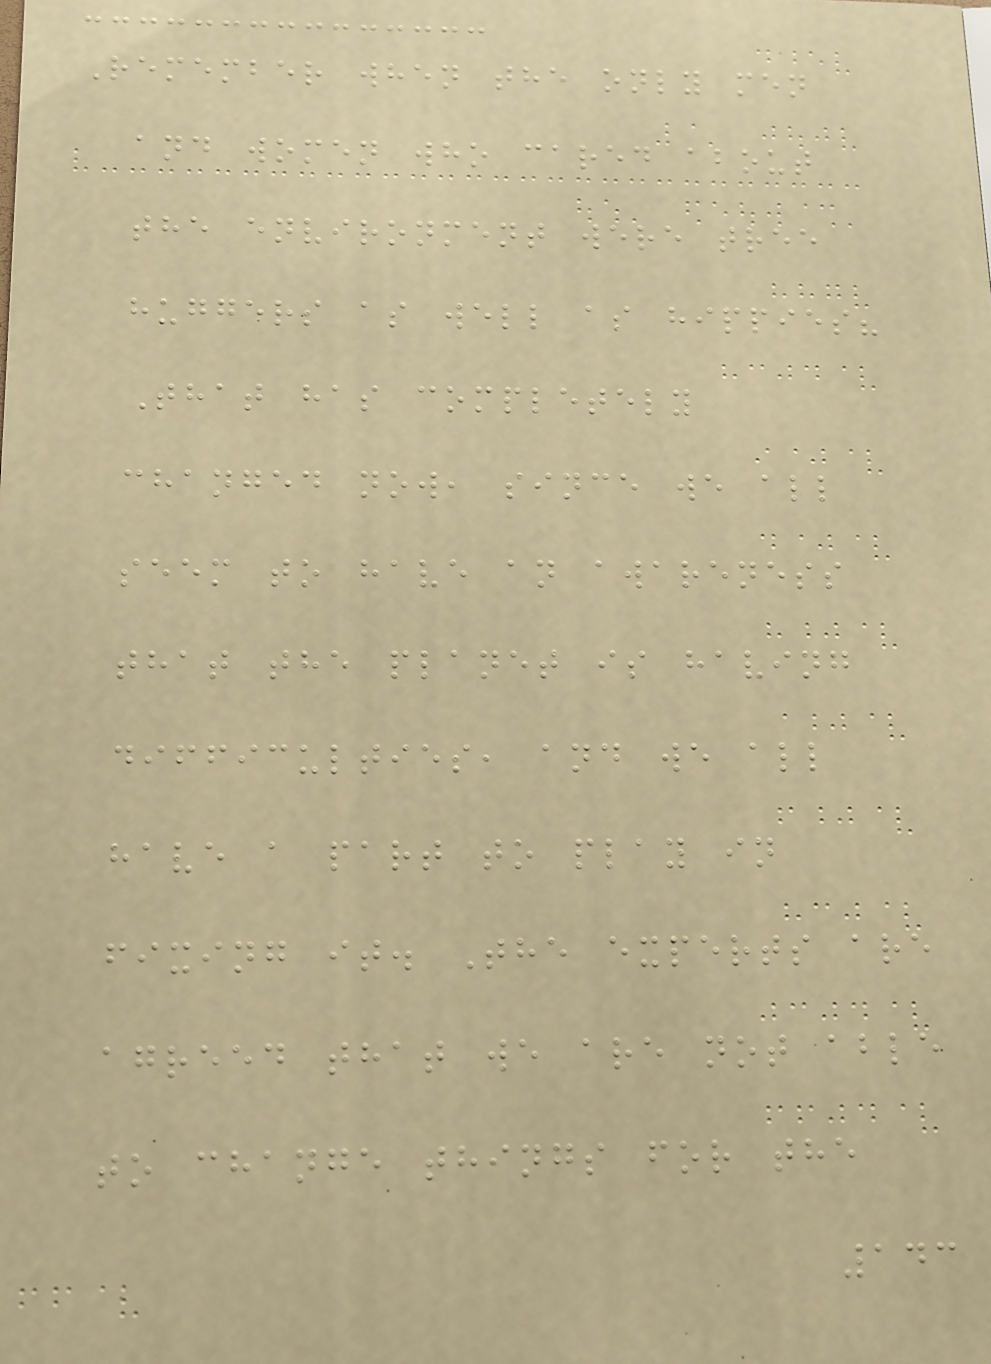Remember when the only men
and women who cared about
the environment were tree
huggers as well as hippies?
That has completely
changed now, since we all
seem to have an awareness
that the planet is having
difficulties, and we all
have a part to play in
fixing it. The experts are
agreed that we are not able
to change things for the
143
